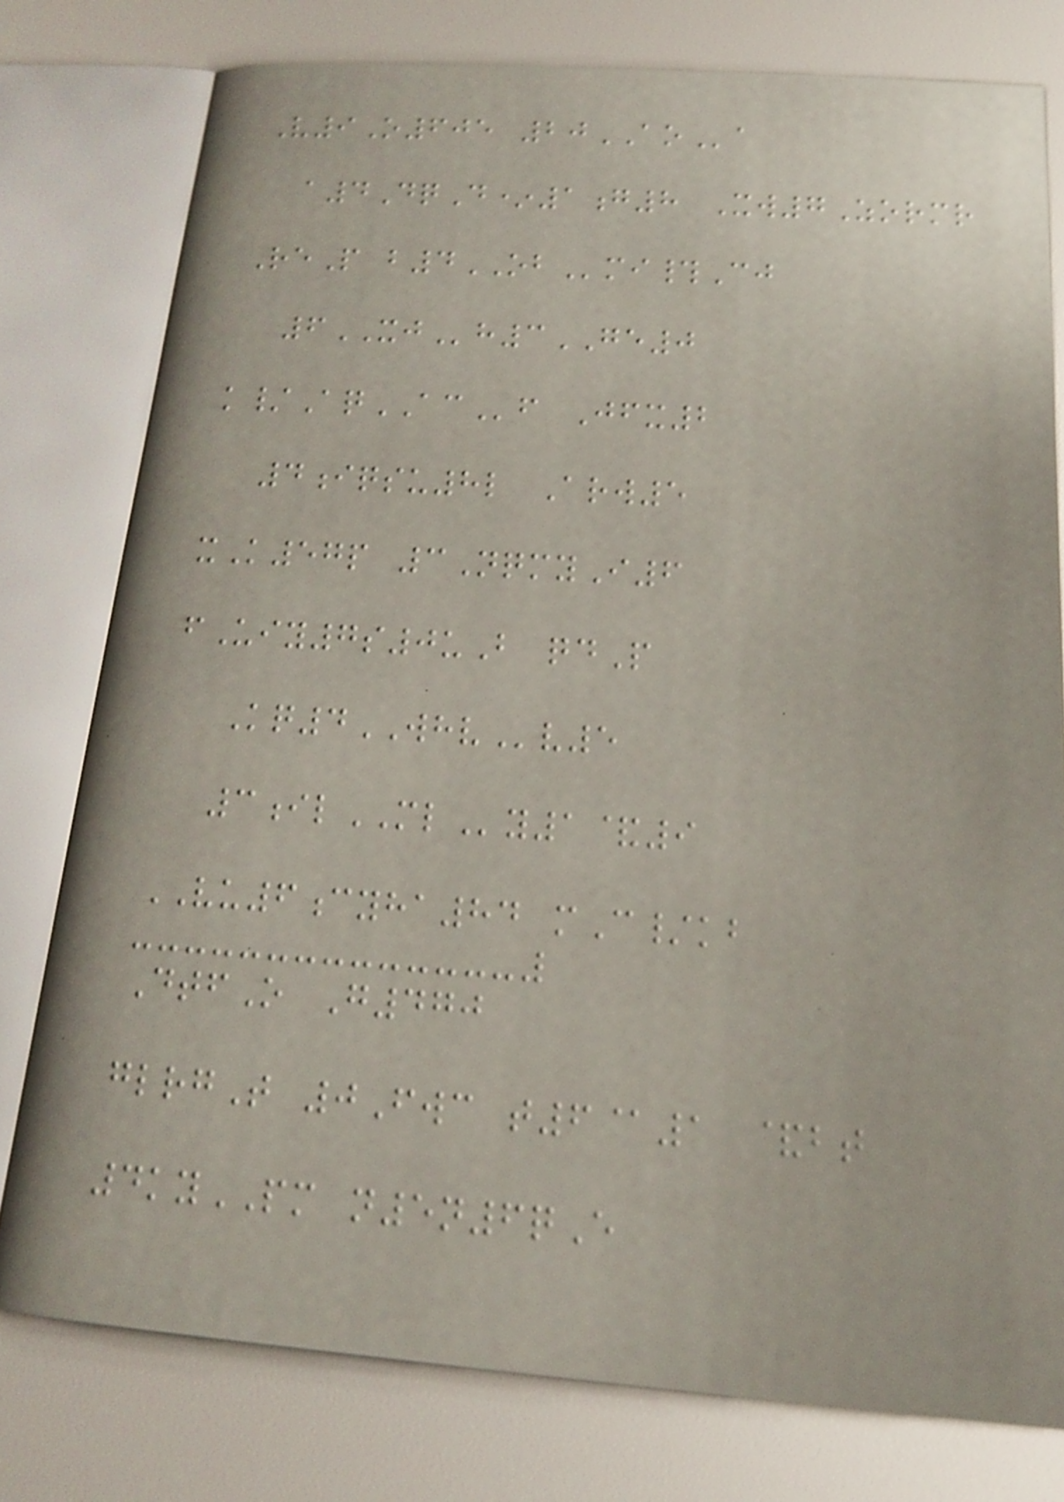V9O605 20AOa
a4DqD*1g8 Xw7Zormr
ReP b4OBmi#Cj
6XJh3GE0
k/AqACf Jfx2
4iqsu8l Arw5
xK57p 3NqmyI6
fUiy7s0uB qdP
Kq4WHVv5
3ilMLy1&9
VU6cyha84 mC/kb
DtfO G470
glrgT 0Fwc t6@1 &bt
4kyPM n5n6qE
